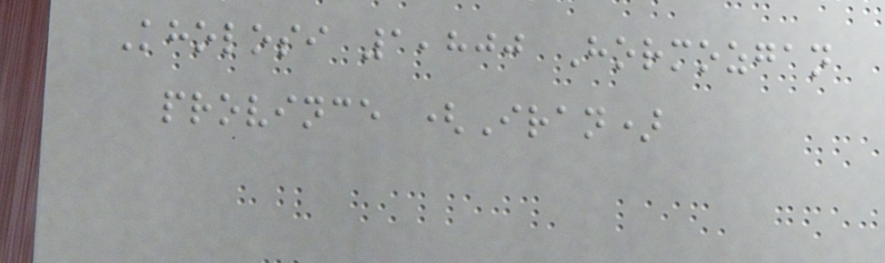Kholosi 1,800 Hormozgan
province (Iran)
